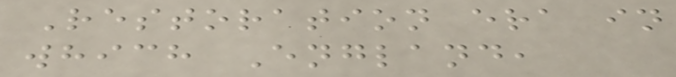Restoration era in
which England,
